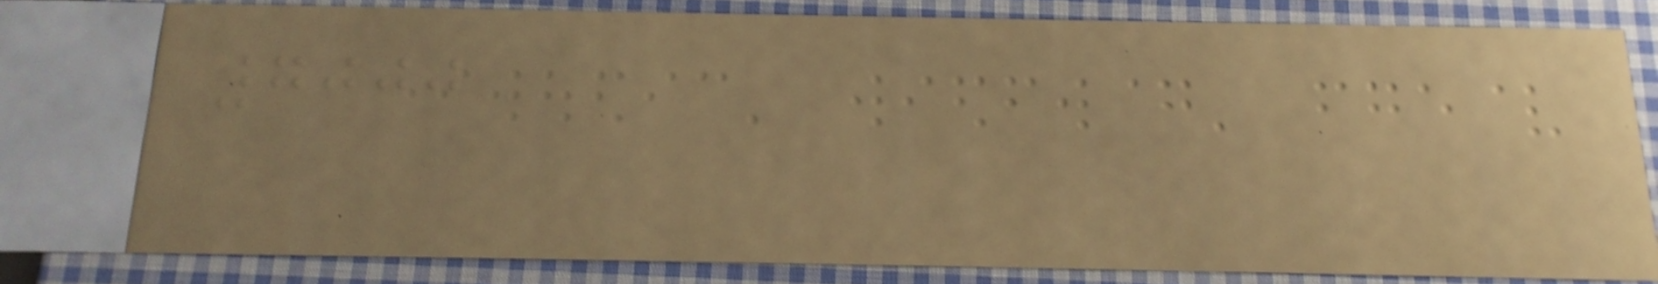7000
